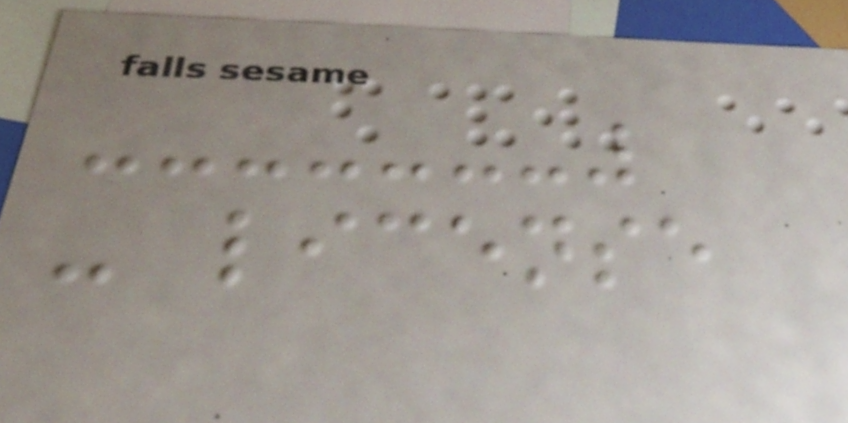- license
